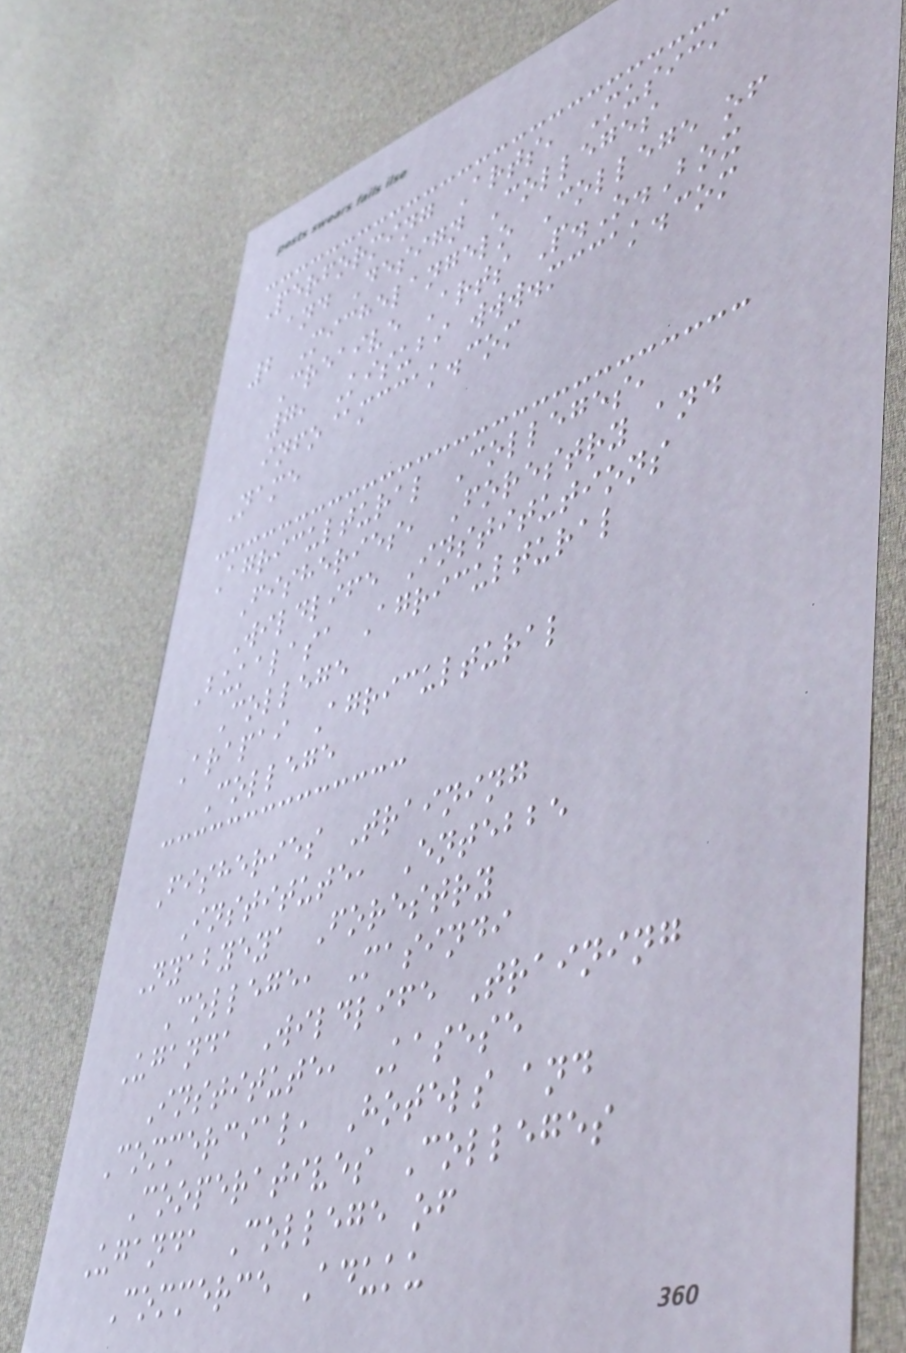Performing Arts, Music,
and Design Colleges
2 Michelangelo College of
Creaive Arts P.O.Box
7, Kisubi www.mccak.com
info@mccak.com
Name
Agricultural Colleges,
Fisheries, Forestry and
Wildlife Institutions
Bukalasa Agricultural
College
Arapai Agricultural
College
Fisheries Training
Institute, Entebbe
Nyabyeya Forestry
College, Masindi
Uganda Wildlife Training
Institute, Kasese
Commercial, Hotels and
Cooperatives Colleges
Uganda College of
Commerce Aduku
